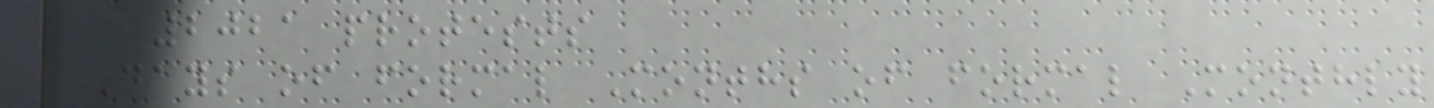2021 protests
Days of formal Months of formal Monthly
